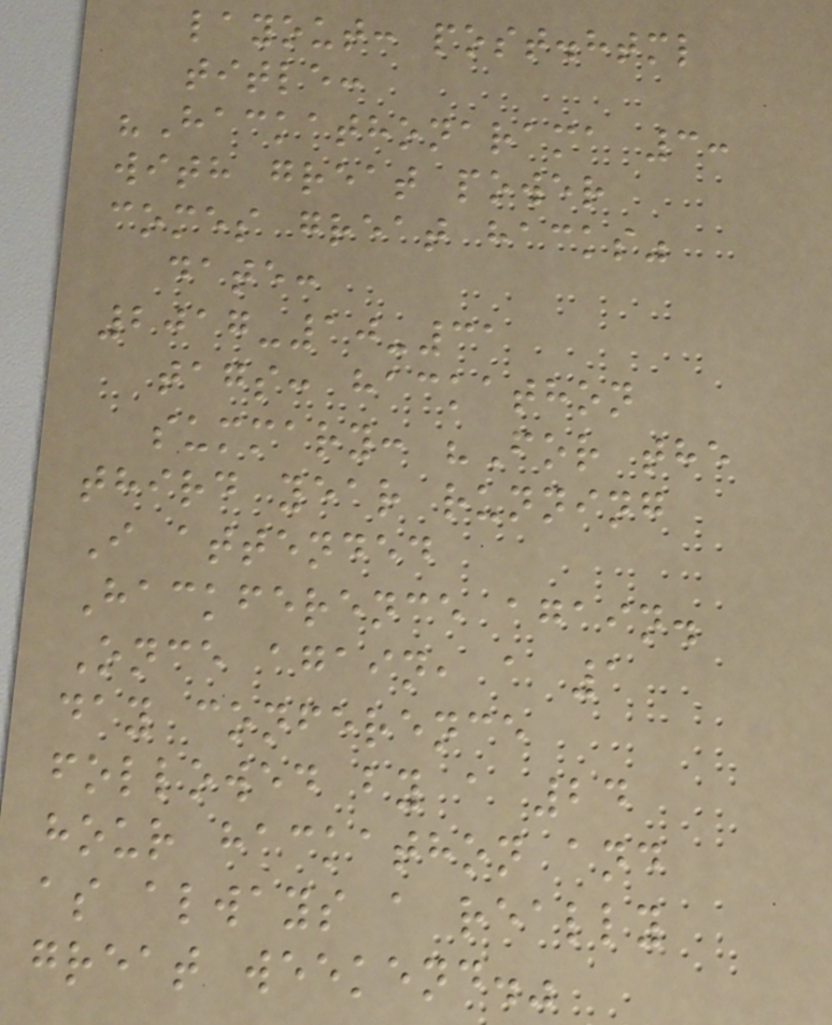layout: post.html
title:
"Hackathonarama 3:
with great power
comes great hacks"
date:
2017-10-31
tags: hackathon
summary: "For the
third year running
I attended
Hackference again.
Once again, a 1
day conference
followed by a 24
hour hackathon and
as always a really
great weekend."
